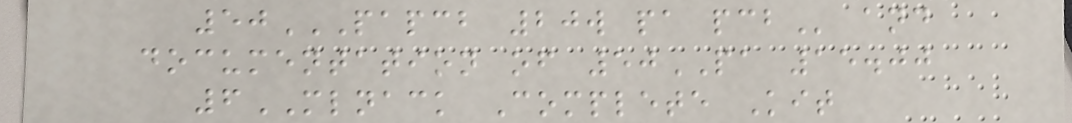50PAPCB 20W PA PCB and
documentation of 50PA 15.00
6MLNACK Complete Kit
